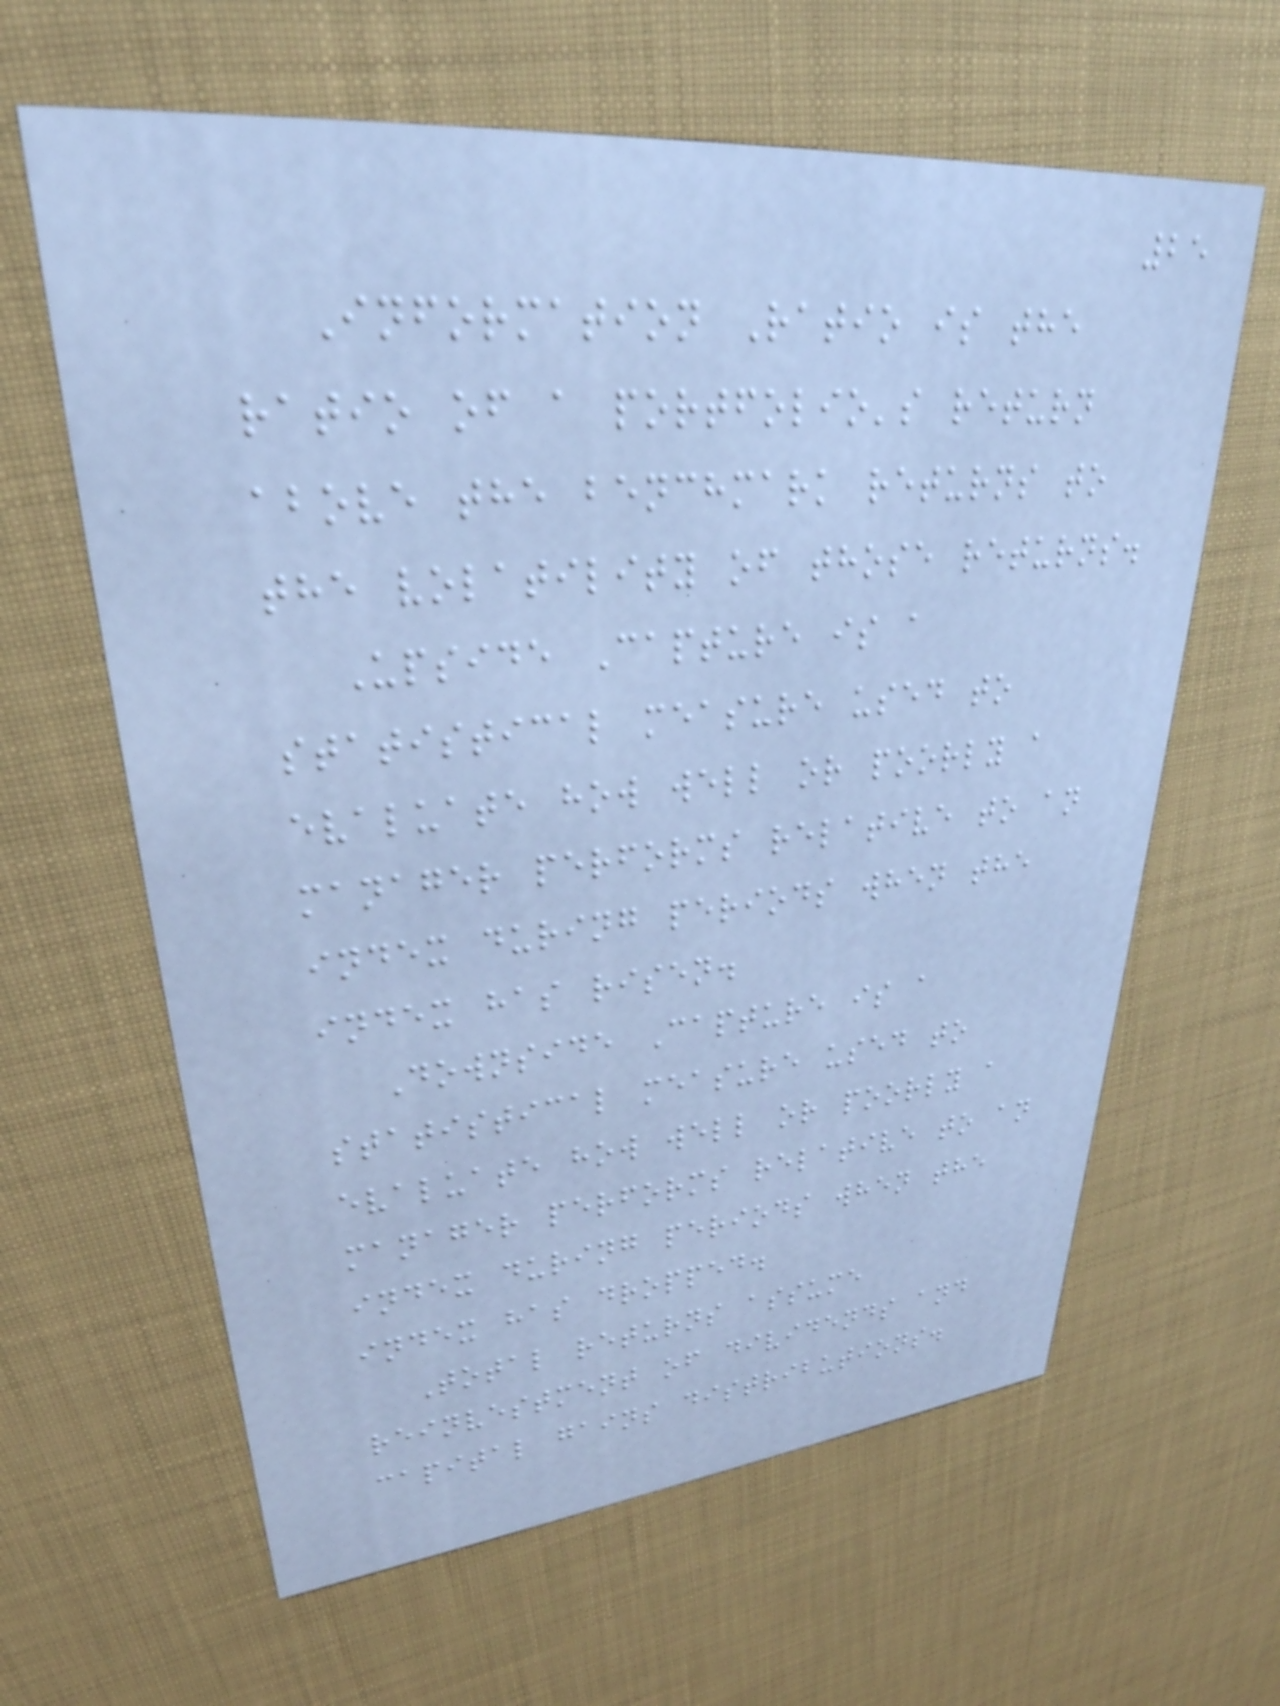25
Information Ratio is the
ratio of a portfolio's return
above the benchmark returns to
the volatility of those returns.
Upside Capture is a
statistical measure used to
evaluate how well or poorly a
manager performs relative to an
index during periods when the
index has risen.
Downside Capture is a
statistical measure used to
evaluate how well or poorly a
manager performs relative to an
index during periods when the
index has dropped.
Total returns assume
reinvestment of dividends and
capital gains distributions.
